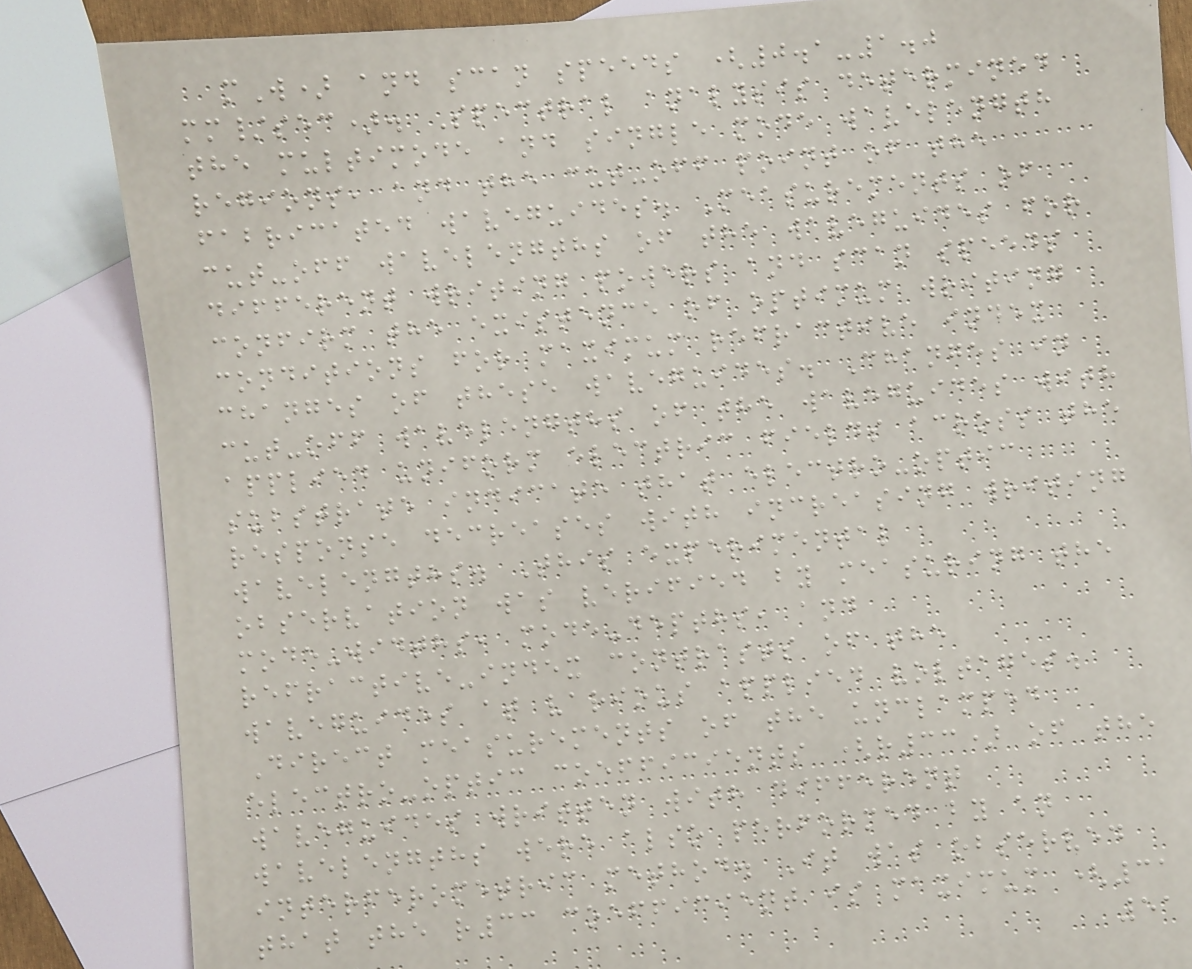mW) and scan speeds (0.1-1.0
mm/sec). Spectral analysis determined
the multimode and single mode wavelength
regions, and the cut-off point of the
fabricated waveguides. Measurements of
cut-off wavelengths of the waveguides for
different writing powers and scan speeds
confirm the existence of optimum writing
conditions for maximum refractive index
changes of these waveguides. Changes in
cut-off wavelengths of the waveguides with
applied uniform electric fields across the
substrate indicate that electro-optic
response decreases with increasing writing
wavelengths. This experimental
observation was verified by measuring the
mode-widths, mode-depths, and
refractive-index contrasts of the
waveguides at various applied voltages.
Direct measurements of the unclamped
electro-optic coefficients (r33) of the
waveguides written with different
wavelengths were also performed by an
interferometric method. It was observed
that the r33 coefficient is maximum (31
51
